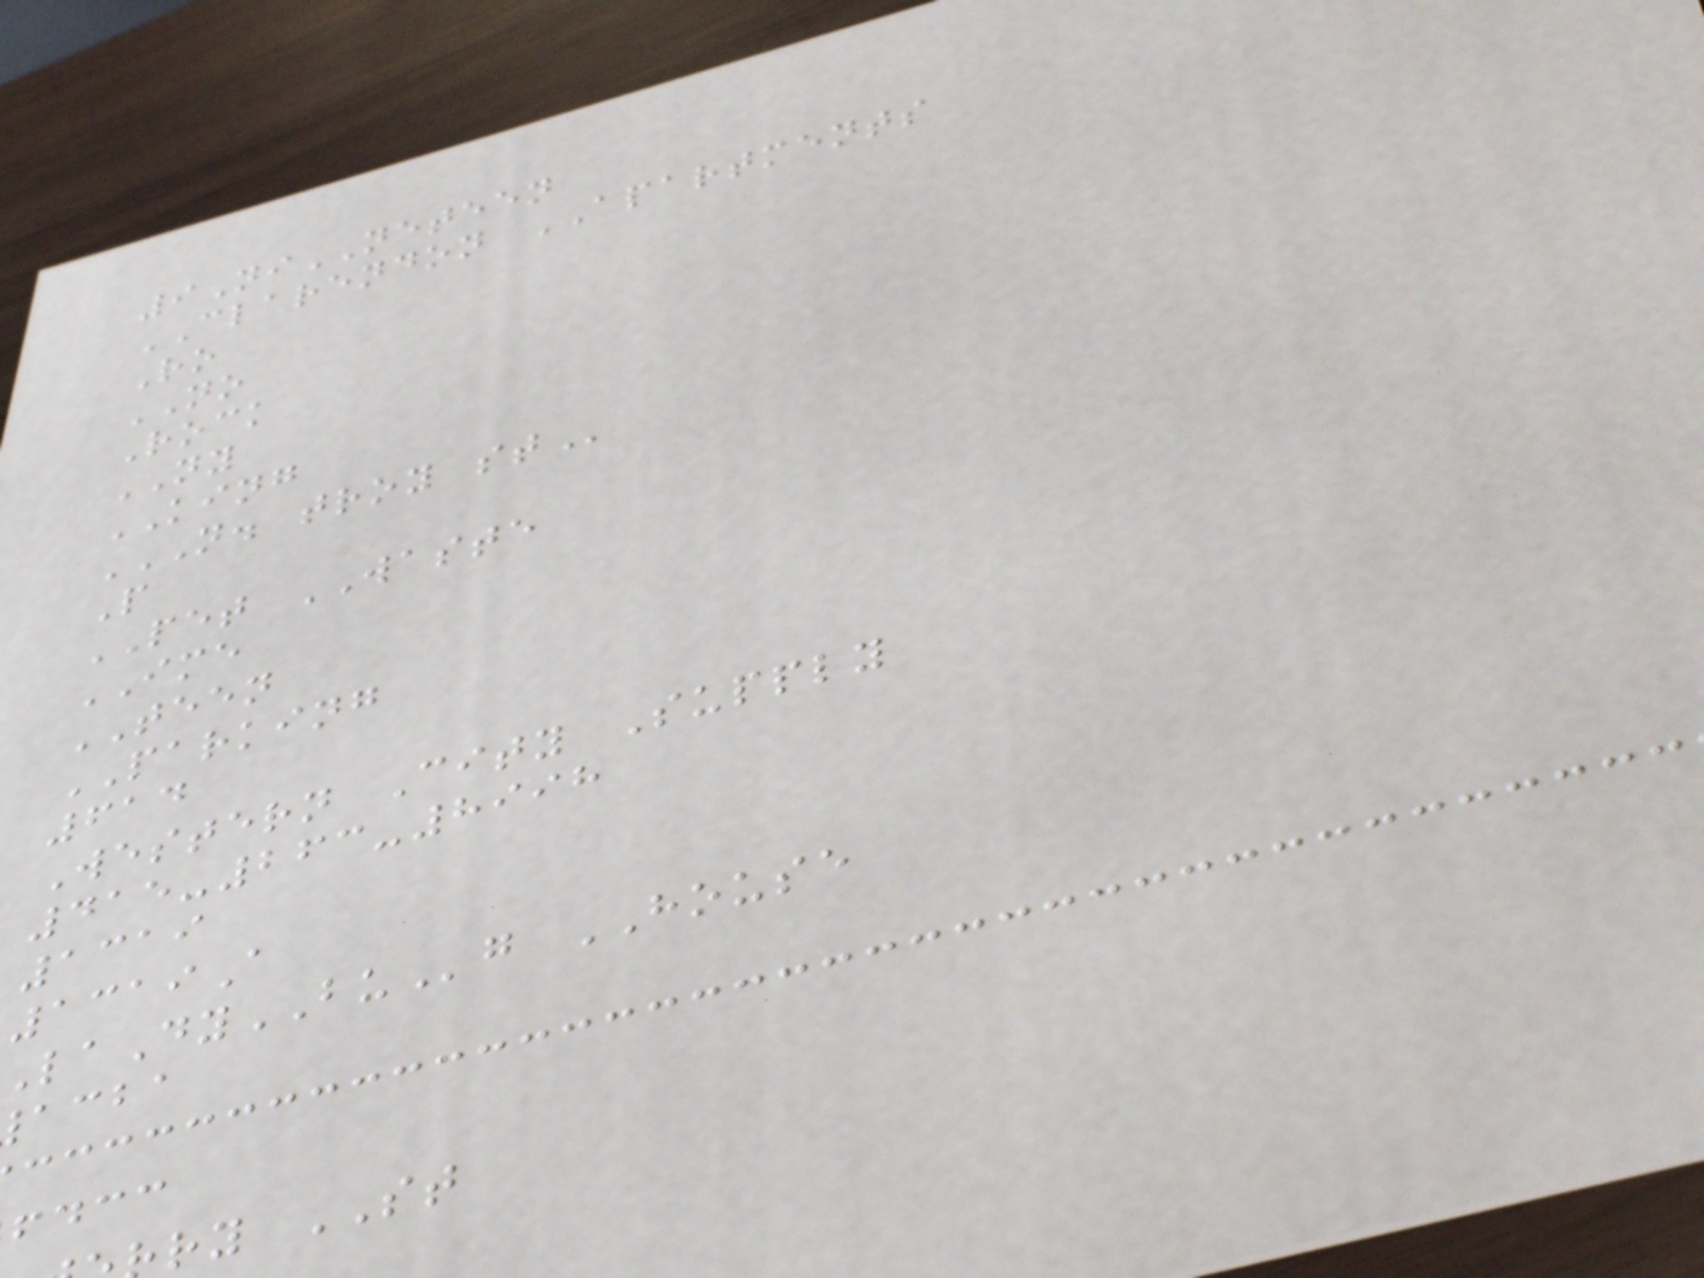9NiNETEEN
CLARENDON APARTMENTS
Ro
NO
Rock
NY
KING
N. TROY ST
P
PET WASTE
IME
TEEN
PARKING
614
Western City Supply
415-263-8998
1319
1319A
aDyBUg HOUSE
acba
fdcc
ry ST
